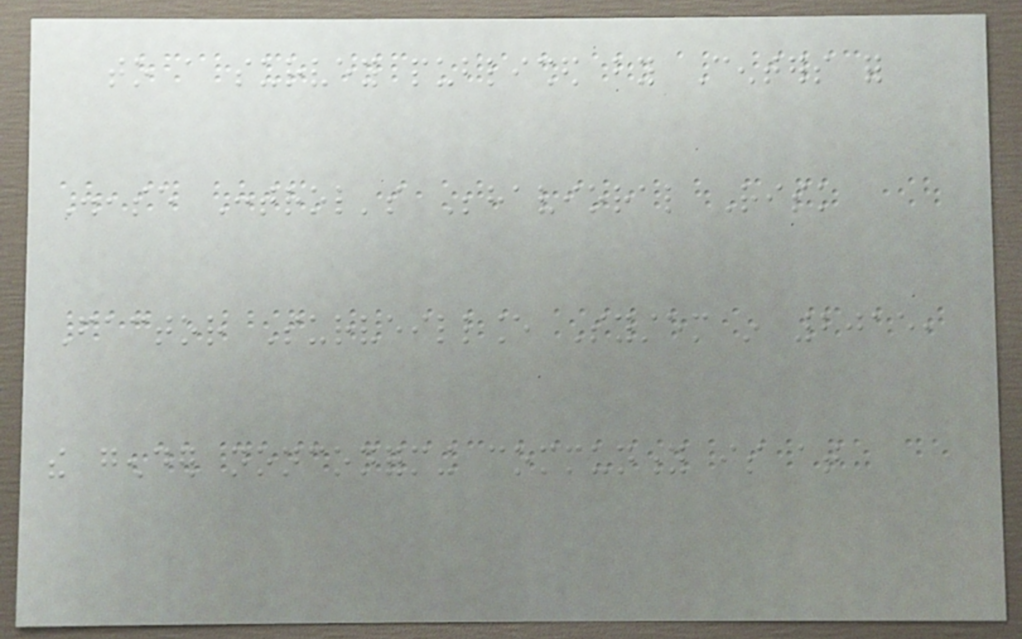to a survey published by Centers for
Disease Control's Behavioral Risk
Factor Surveillance System in 2015,
the gender nonconforming community is at
